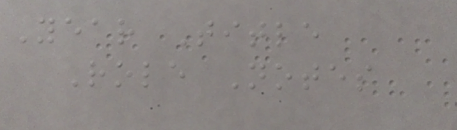Year Title
Role Notes
